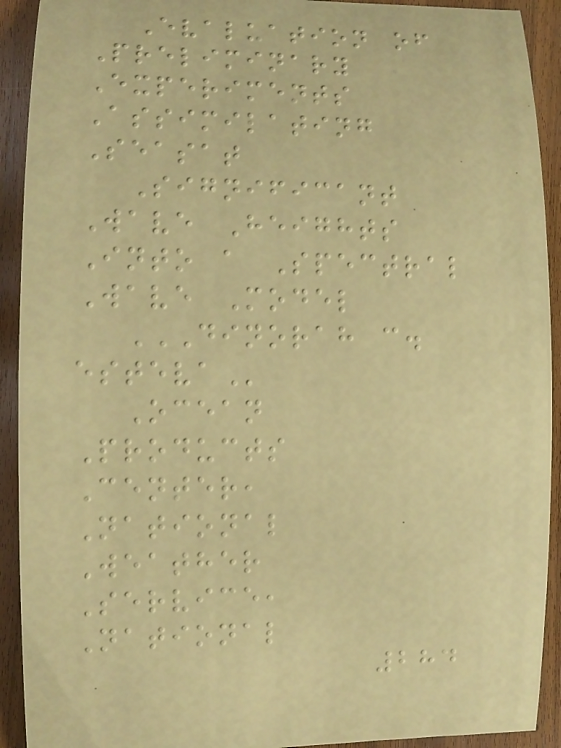Evaluation of
Preliminary
Experiments
Assimilating
Seasat
Significant
Wave Heights
Into a Spectral
Wave Model
DINORAH C.
ESTEVA
Ocean
Products
Center,
National
Weather
Service,
National
284
